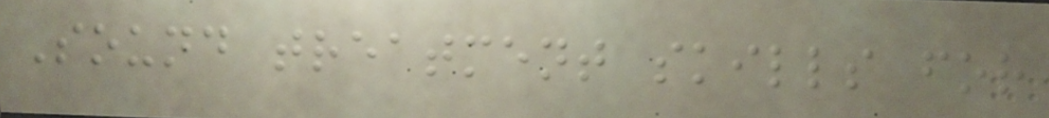Sound treatment skills for
